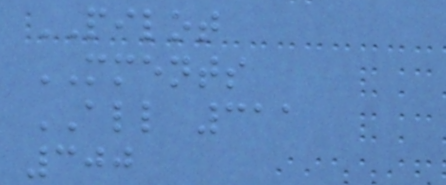PILOT
MMENTS
ALL 311
300
